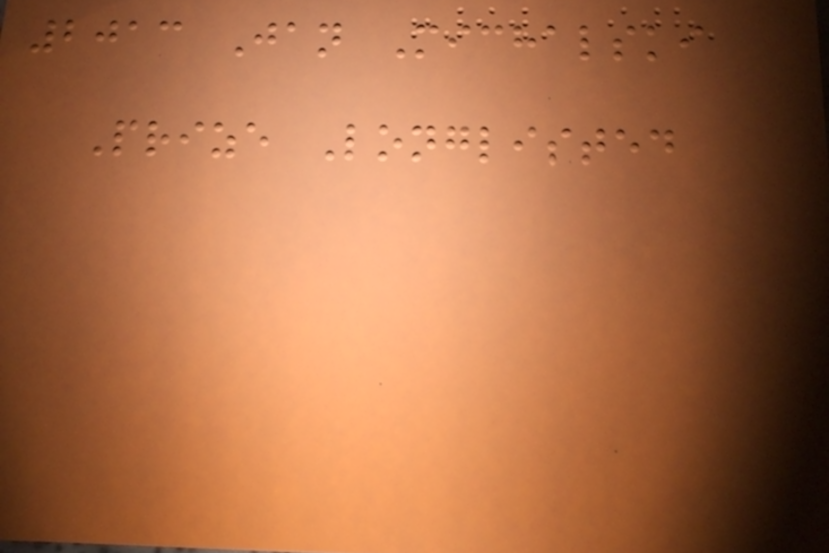2013 Jan Michalski
Prize Longlisted
